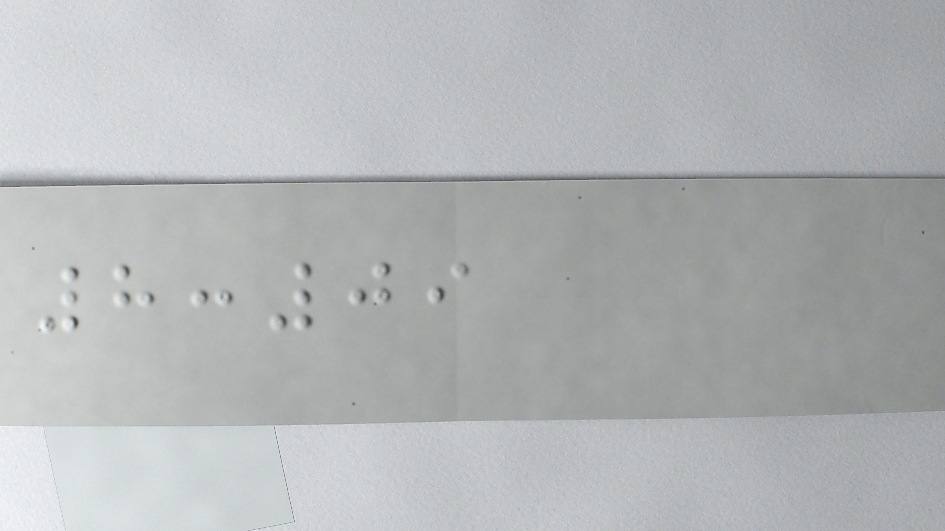8:09
